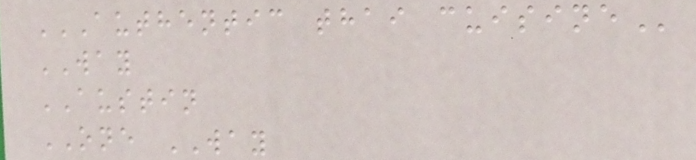AUTHENTIC THAI CUISINE
WAY
AUSTIN
ONE WAY
